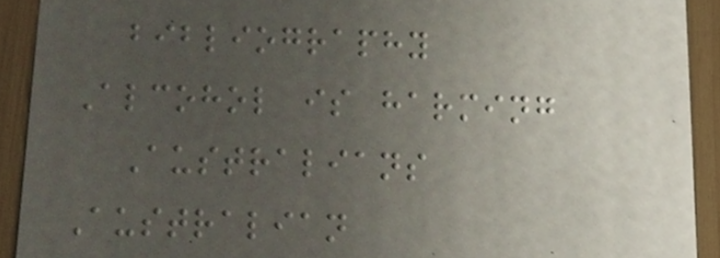bibliography
Alcohol is harming
Australians
Australian
